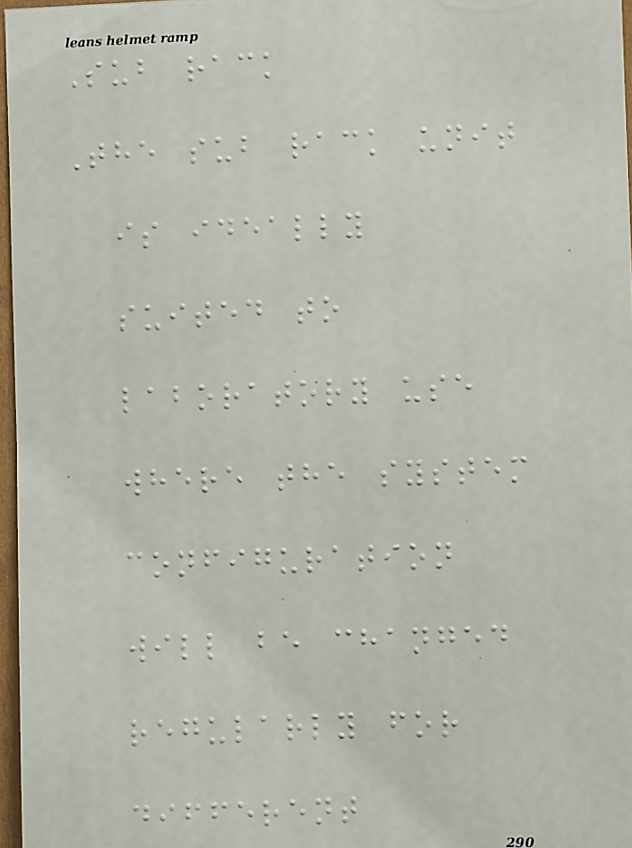Sub rack
The sub rack unit
is ideally
suited to
laboratory use
where the system
configuration
will be changed
regularly for
different
